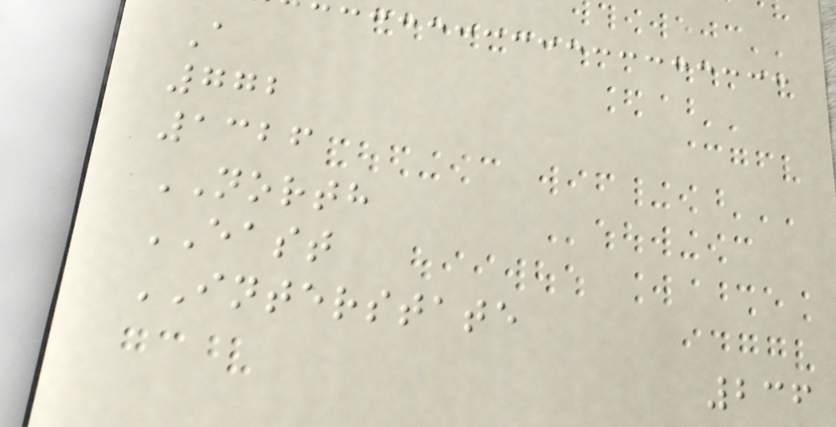A
772
1326
NORTH
EAST
INTERSTATE
236
